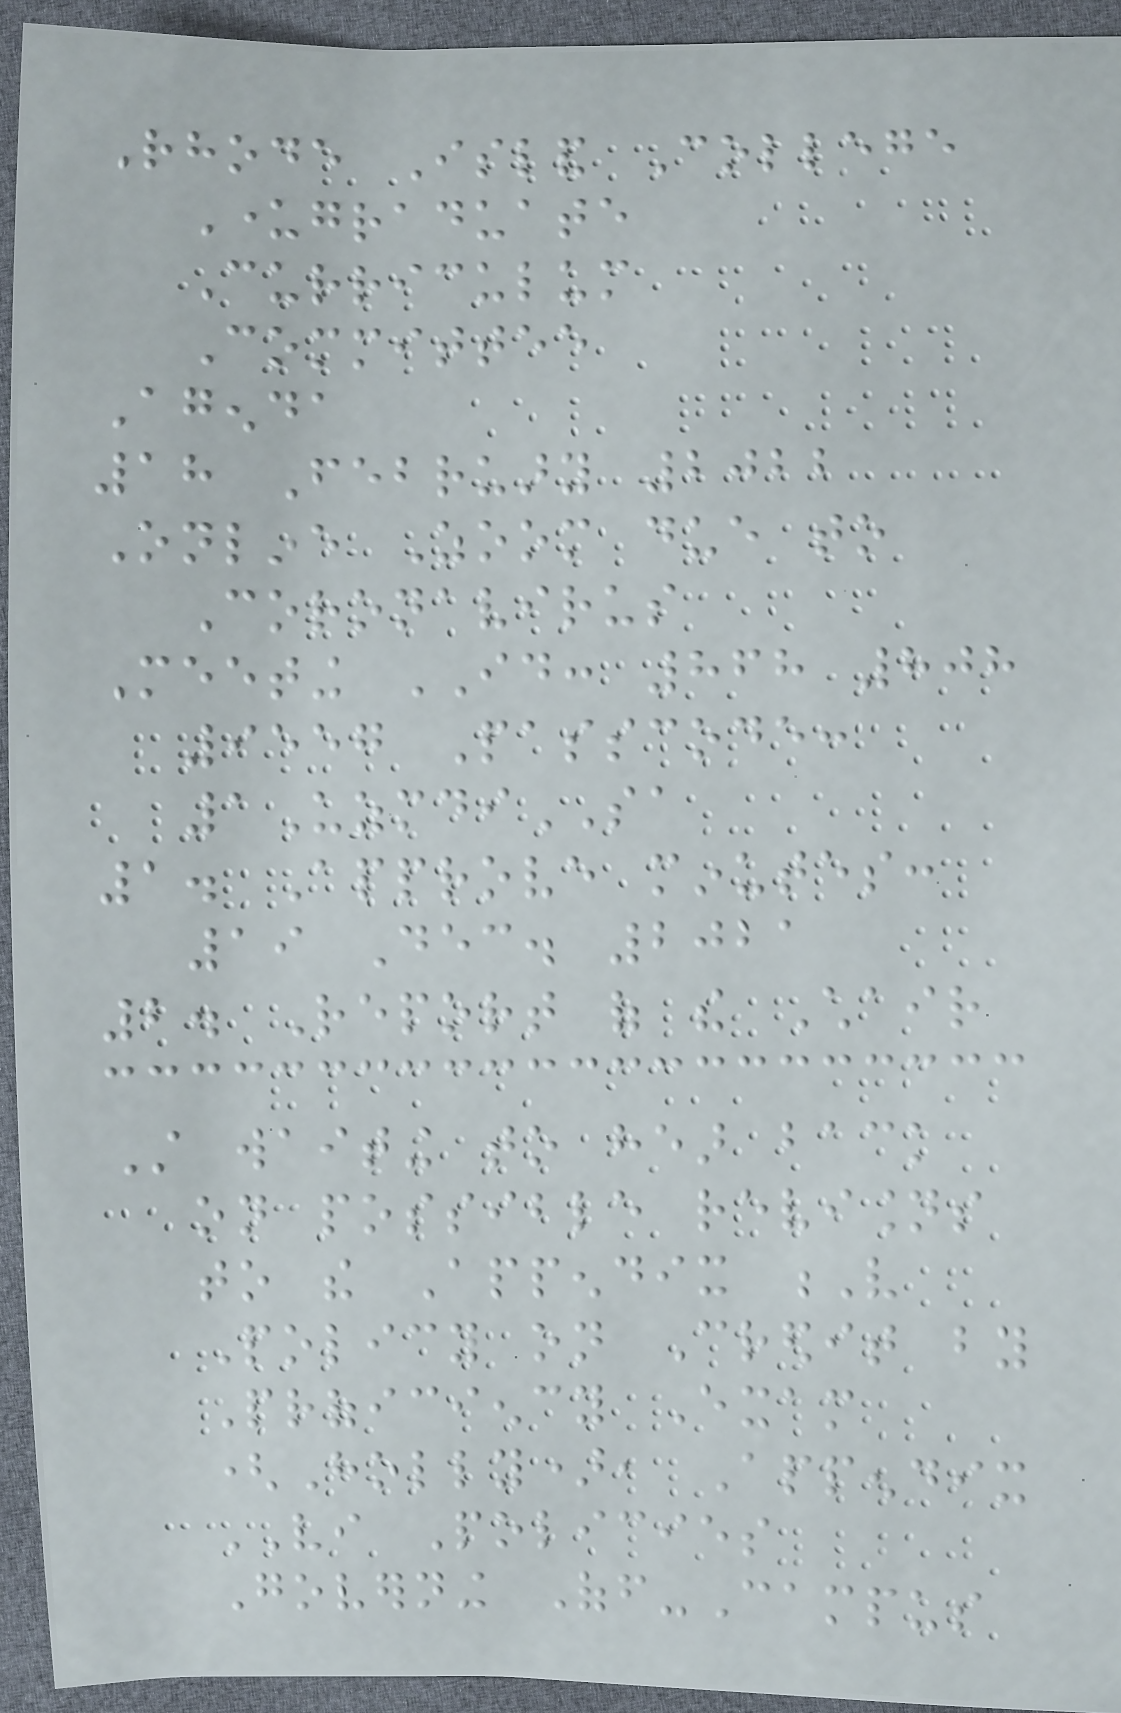Rhode Island College
Undergraduate
Curriculum
Committee
Agenda
18 February 2022
Online Zoom due to
Coronavirus
Meeting ID: 868 808
9557 Passcode:
1UzmdiSA
1. Approve minutes:
19 Dec. 2021
2. Report of the Chair
Still waiting to hear back
on possible revisions
to the Appendix V
Policy on Credit by
Proficiency Exam
(Holly), Appendix
VI Policies
Governing Off-Campus
